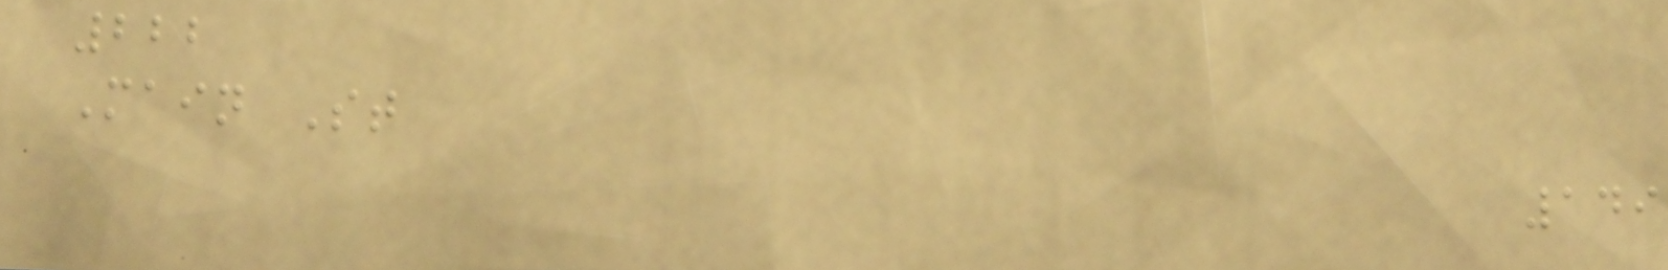222
Main St
149
